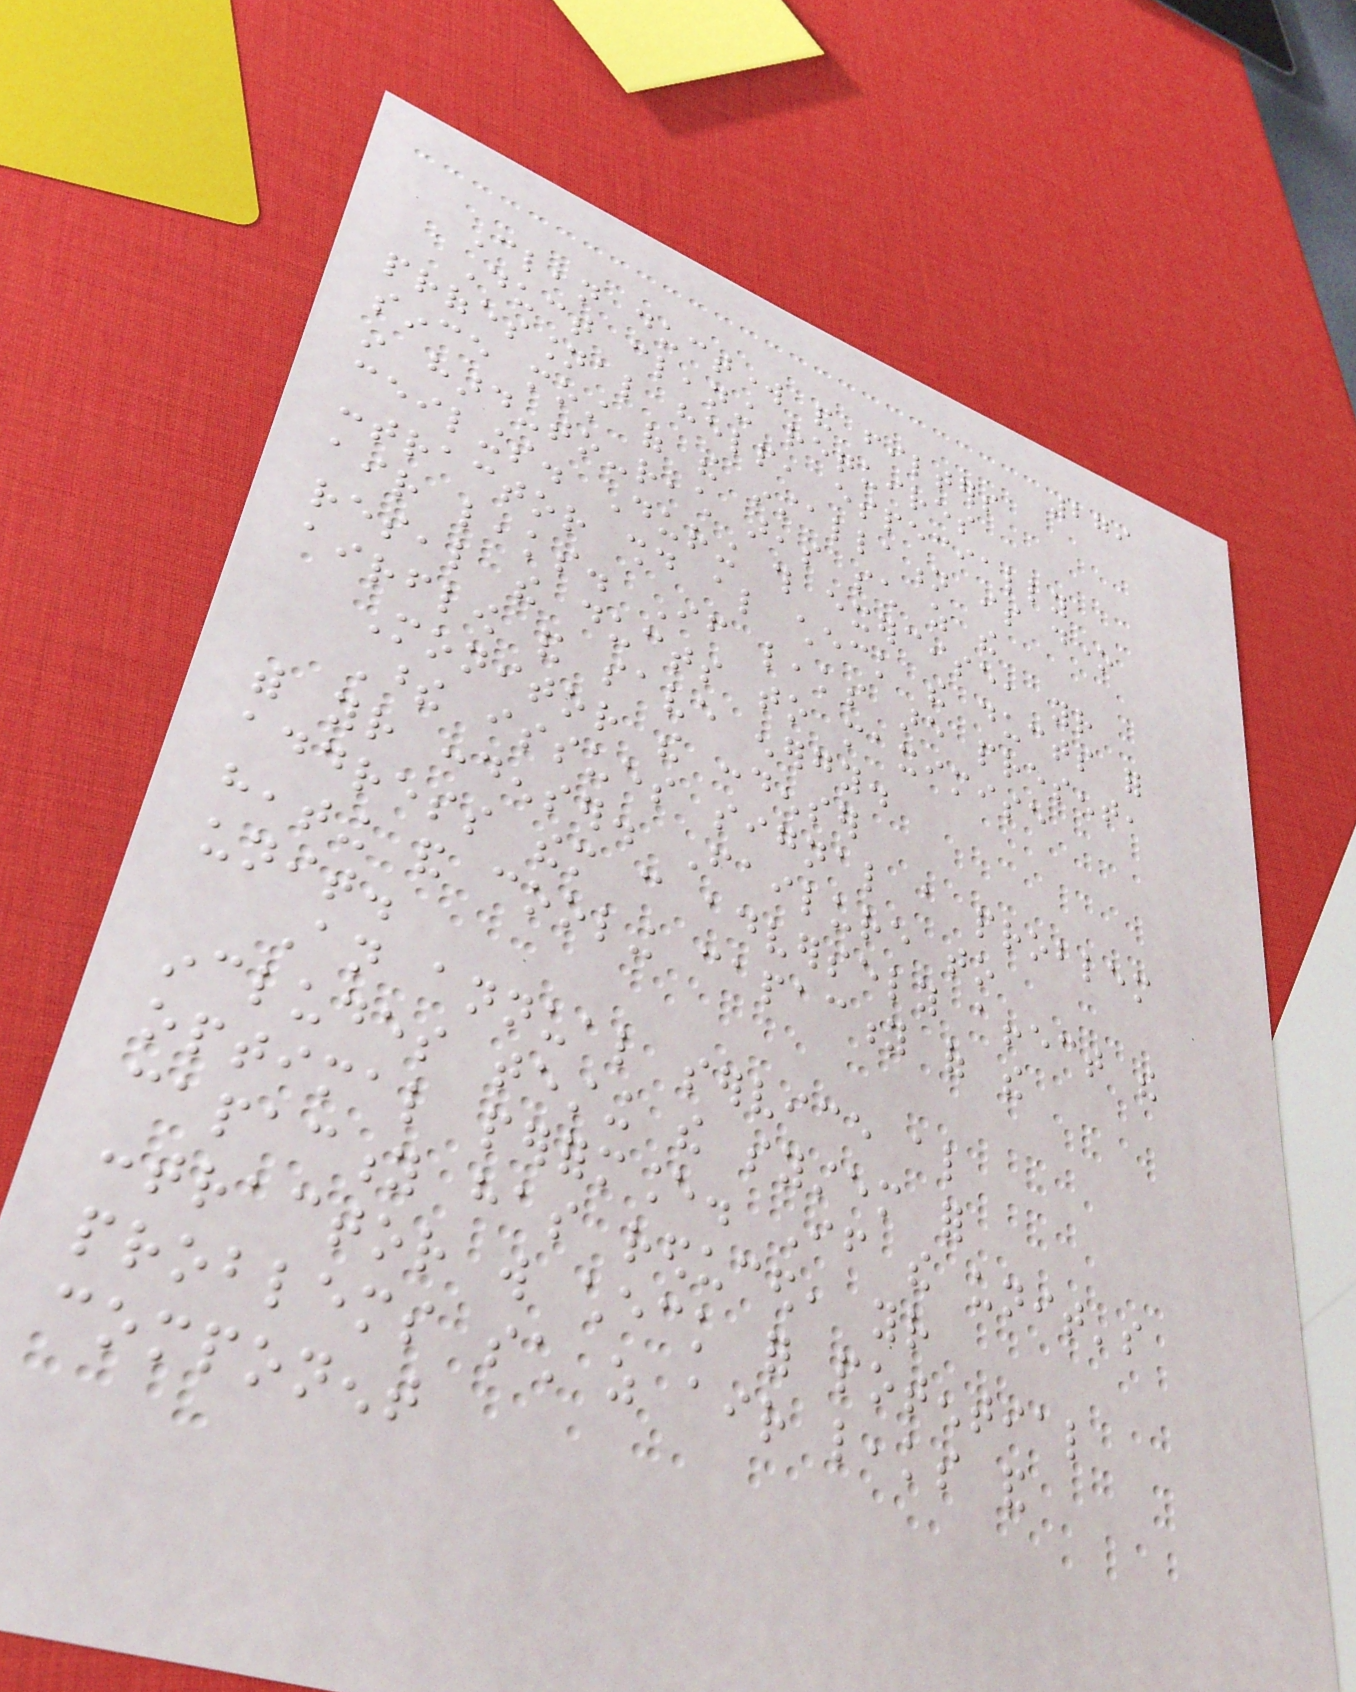279
Clean ductwork and filters
Duct cleaning requires
professional help, especially
since most of the installation is done
in hard-to-reach areas such as the
ceilings. During this exercise, your
contractor should also check the ducts for
air leaks. If leaks are present,
reseal the ducts to maximise
airflow and save energy.
Monitor the condenser
These issues signal a problem
with your condenser. Failure to
address them can adversely affect the
heating and cooling capacity of the
unit.
An annual service also
includes testing the system for
optimal performance. If the unit's
capacity has reduced, your
contractor will check for potential
problems such as air leaks and
component
